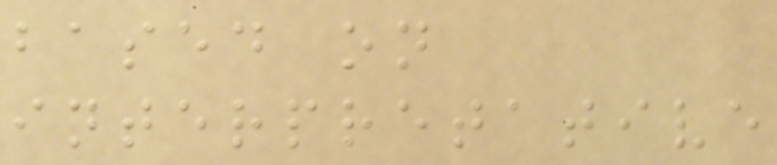based on
interpretative
